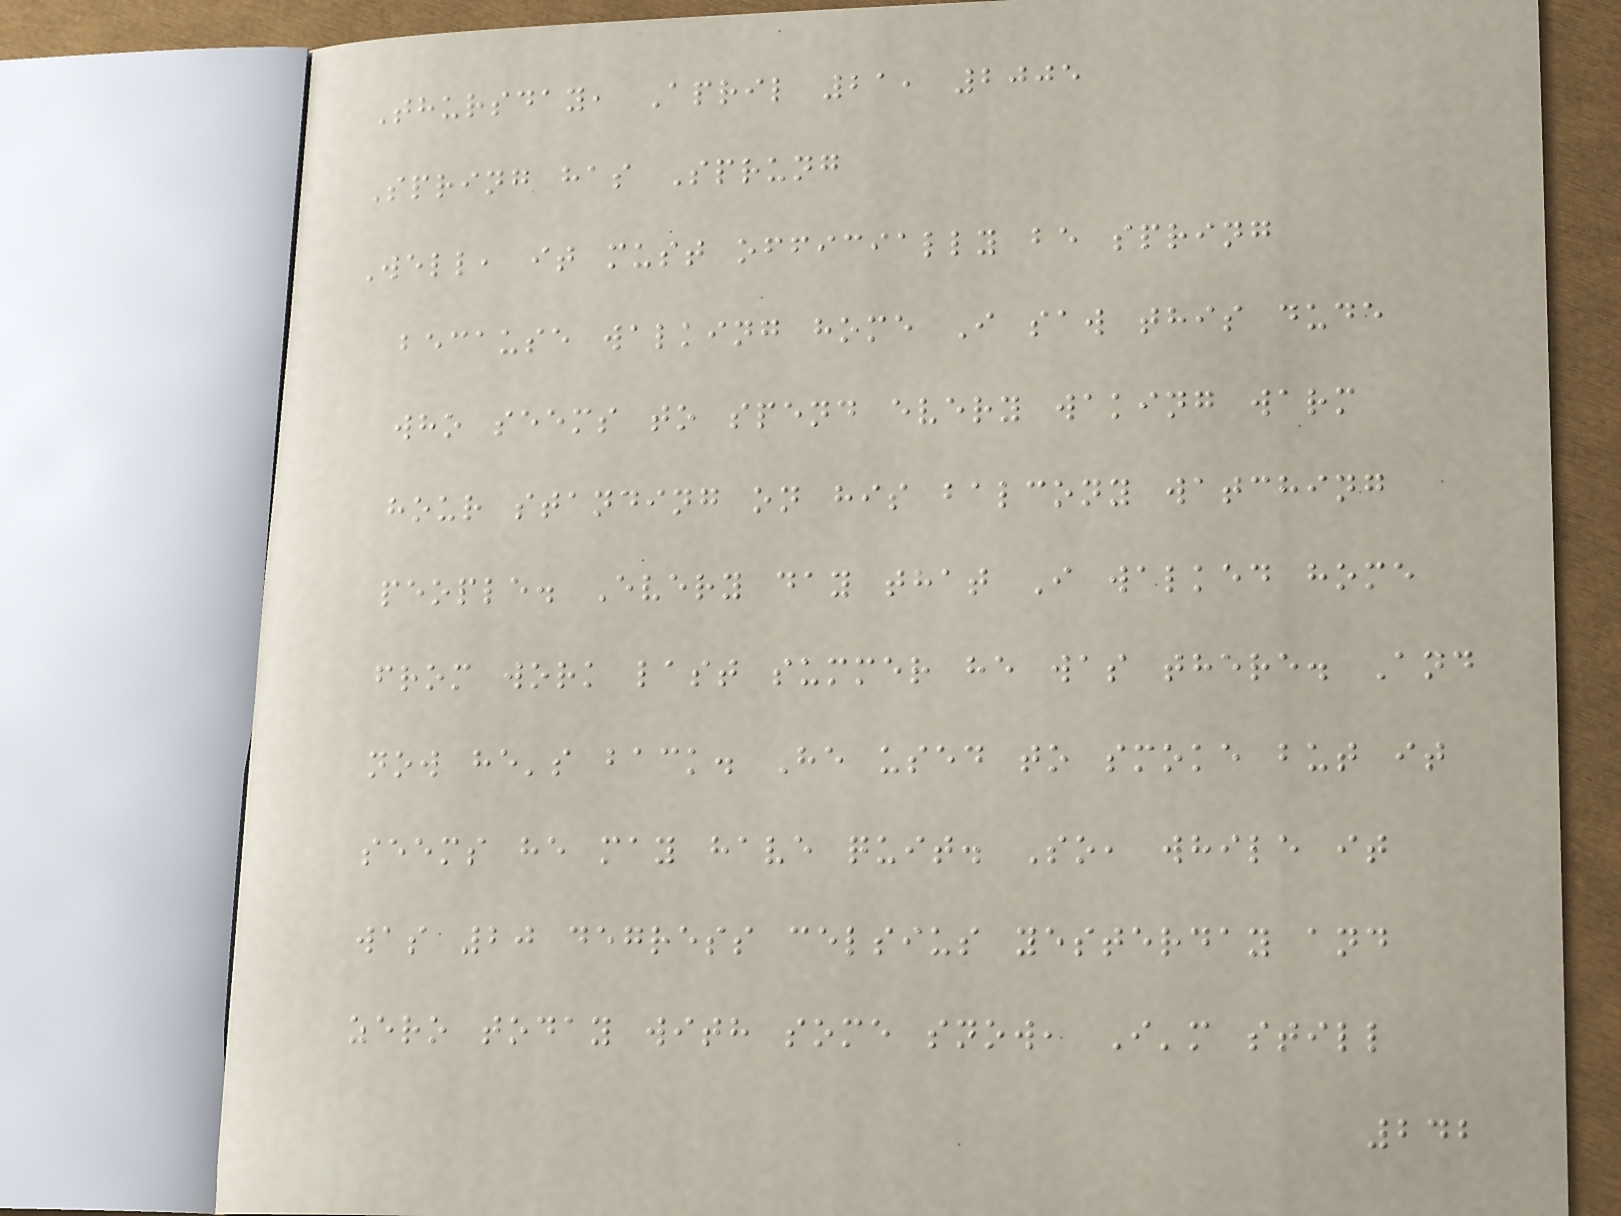Thursday, April 21, 2005
Spring has Sprung
Well, it must officially be spring
because walking home I saw this dude
who seems to spend every waking warm
hour standing on his balcony watching
people. Every day that I walked home
from work last summer he was there. And
now he's back. He used to smoke but it
seems he may have quit. So, while it
was 20 degress celsius yesterday and
zero today with some snow, I'm still
242
